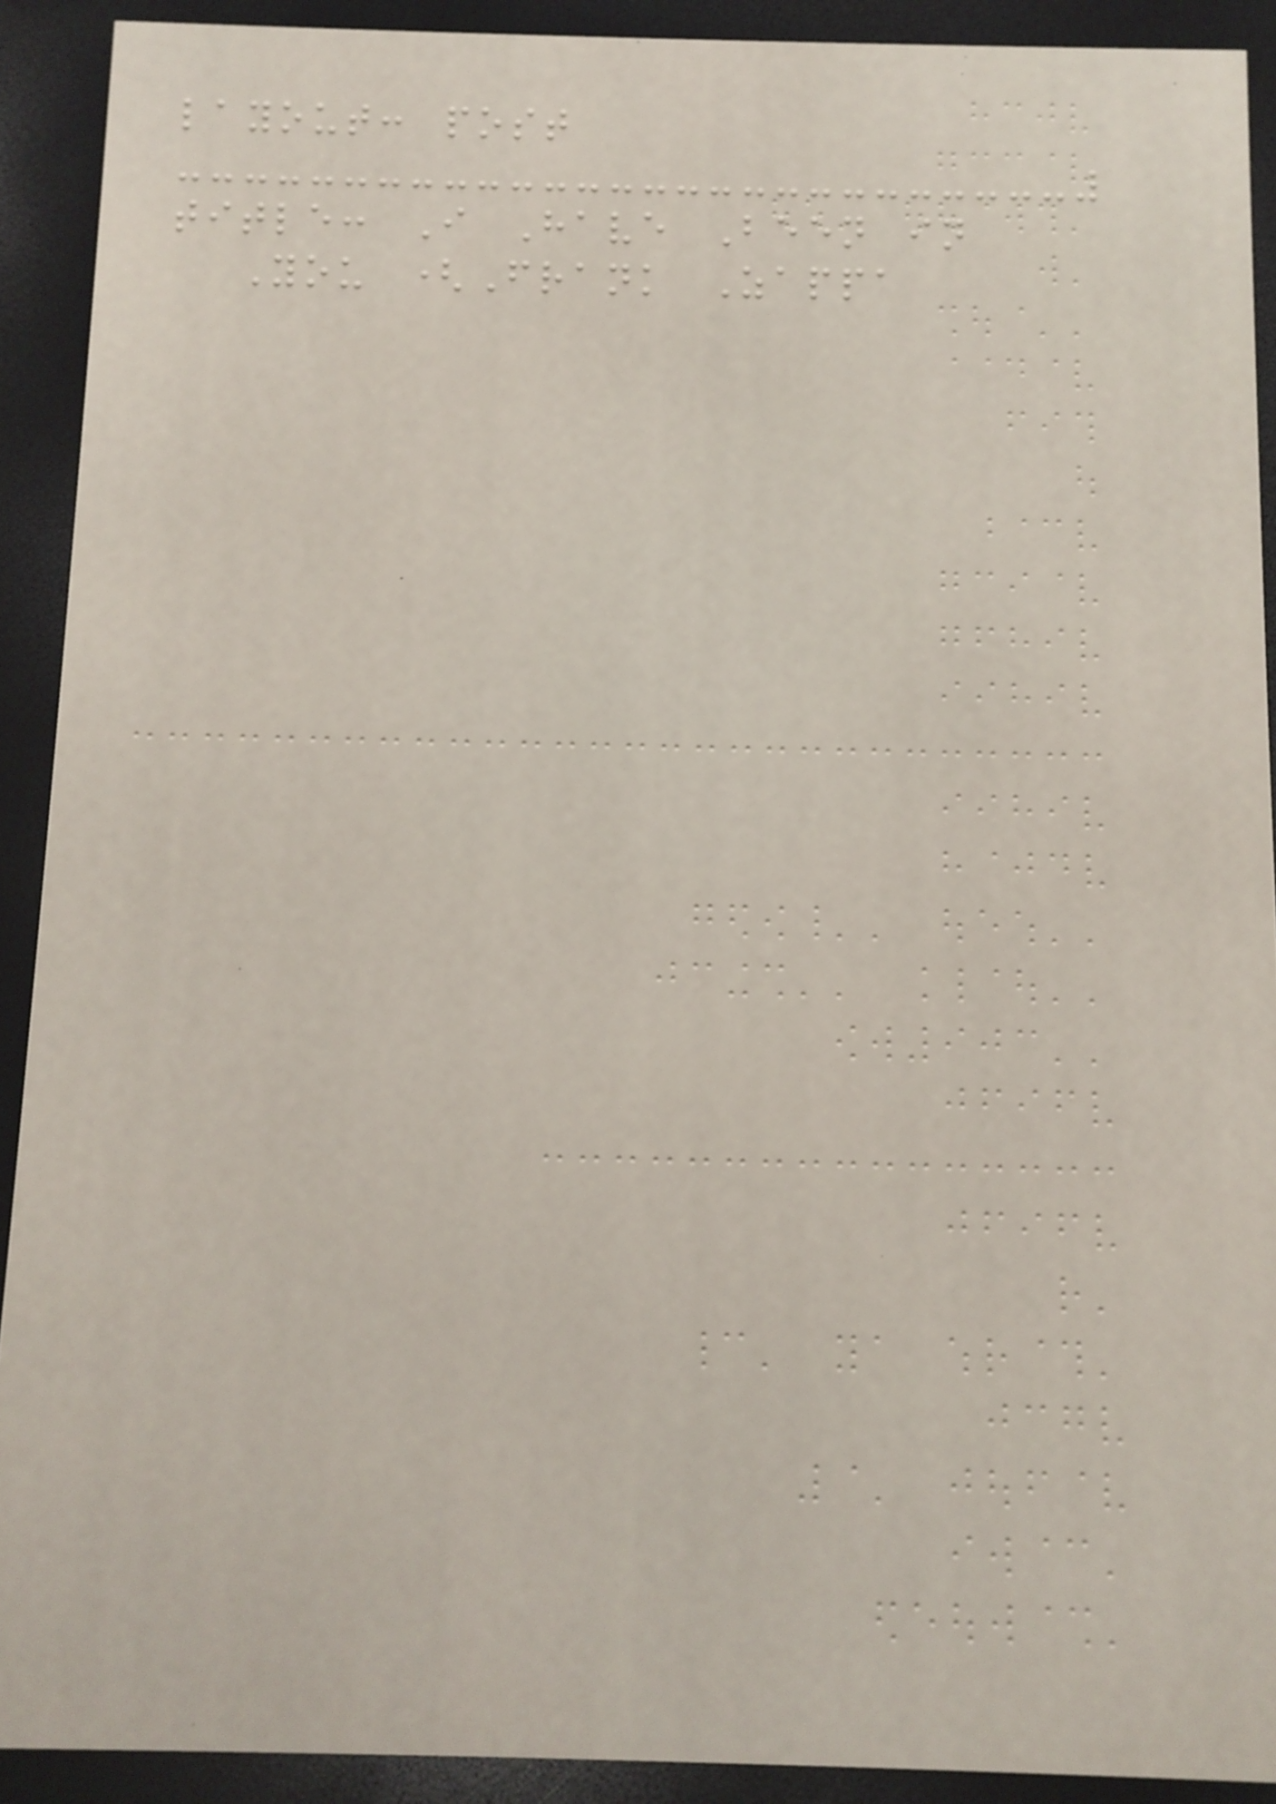layout: post
title: I Have Been in
You (Frank Zappa
